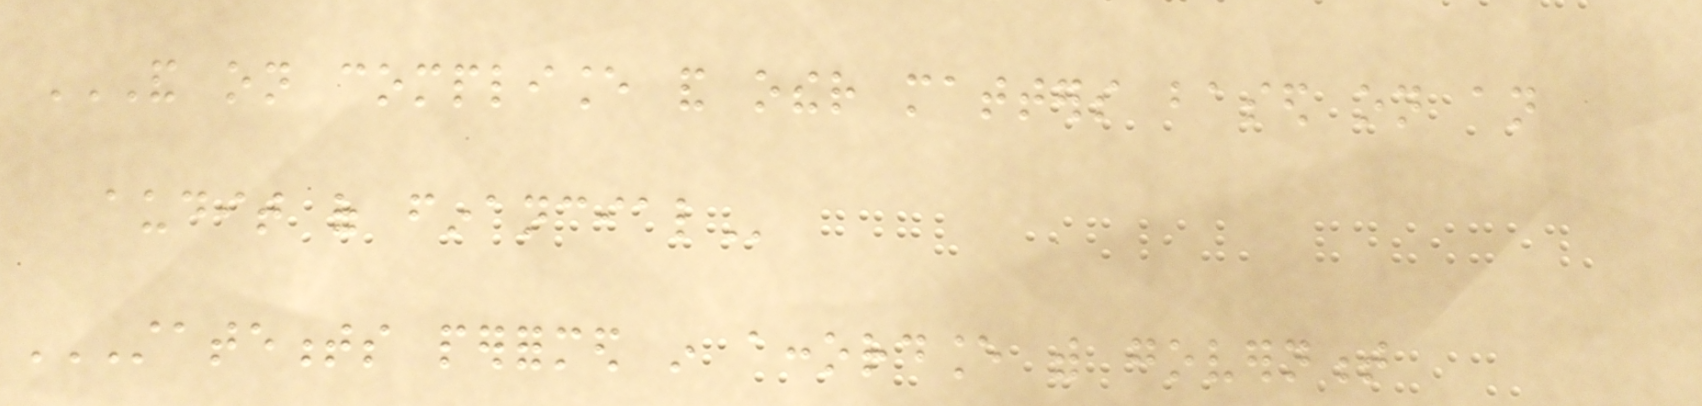AND ON COMPLIANCE AND OTHER MATTERS BASED ON AN
AUDIT OF FINANCIAL
STATEMENTS PERFORMED IN ACCORDANCE WITH GOVERNMENT
